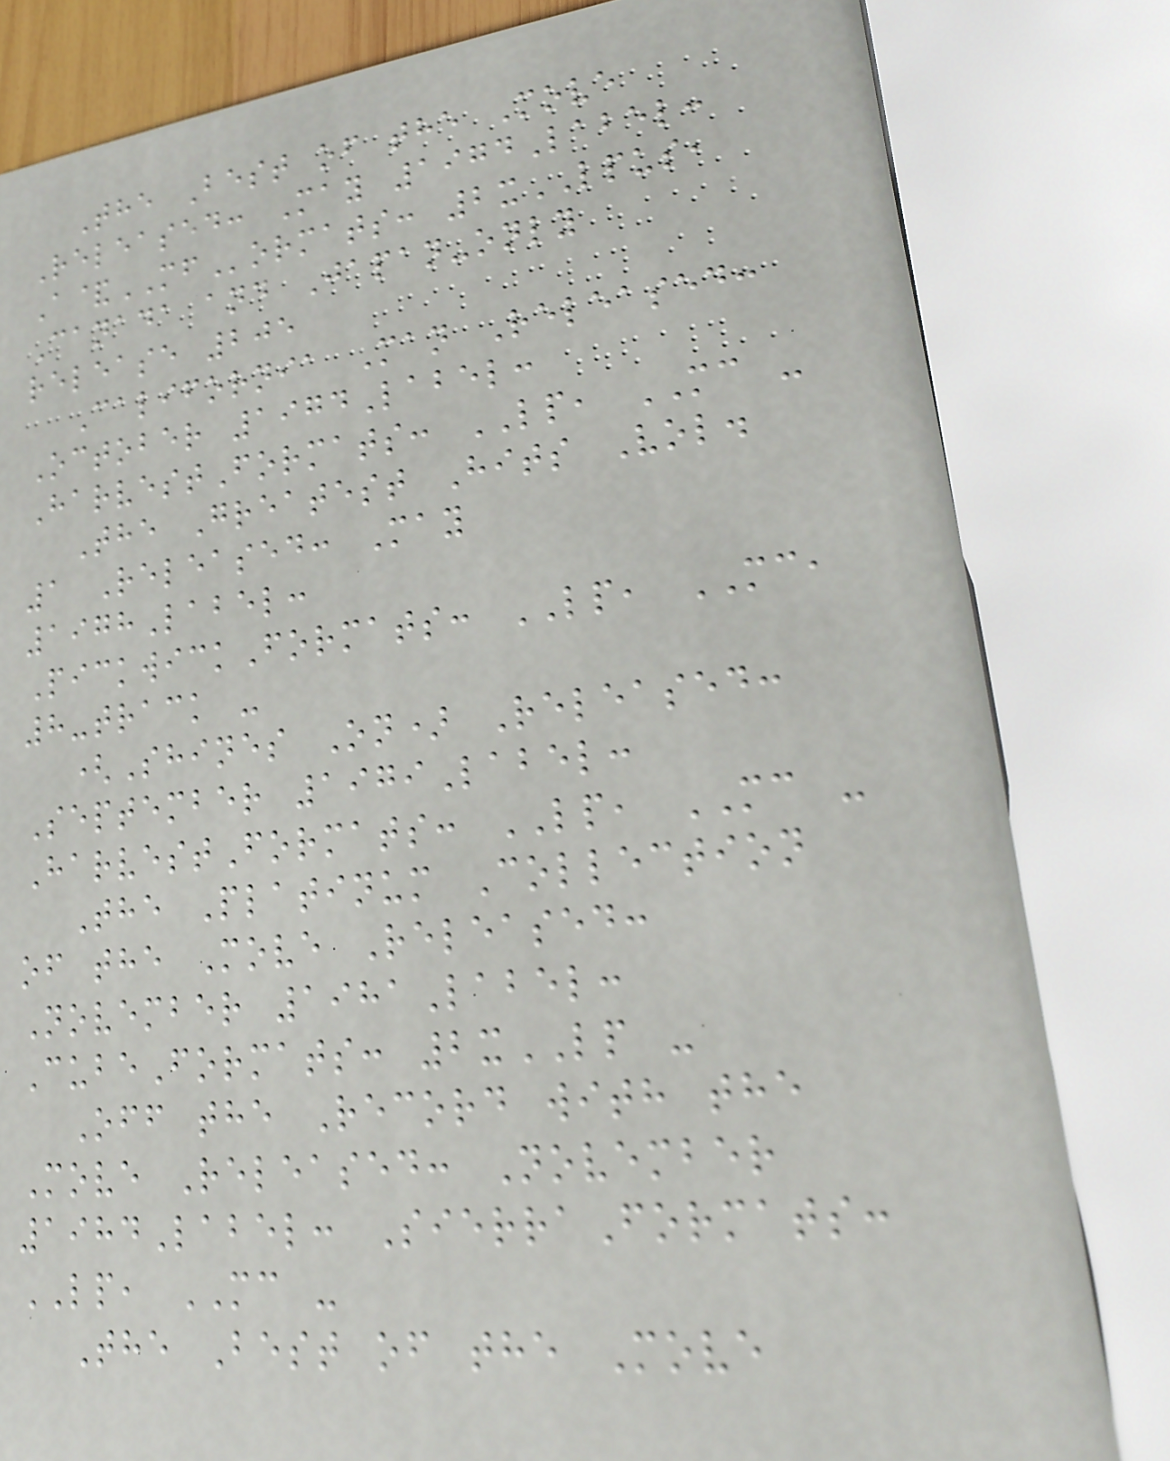The Best of the Move
Released: May 1974Label:
A&MFormats: 2xLPUS,
Canada and Japan-only
release 205
California Man Released:
October 1974Label:
HarvestFormats: LP, MC -
The Greatest Hits Vol.
1 Released: May
1978Label:
PickwickFormats: LP, MC,
8-track -
(Shines On) Released:
September 1979Label:
HarvestFormats: LP, MC -
The Platinum Collection
of the Move Released:
November 1981Label:
CubeFormats: 2xLP -
Off the Record with the
Move Released: November
1984Label: SierraFormats:
LP, MC -
The Best of the Move
